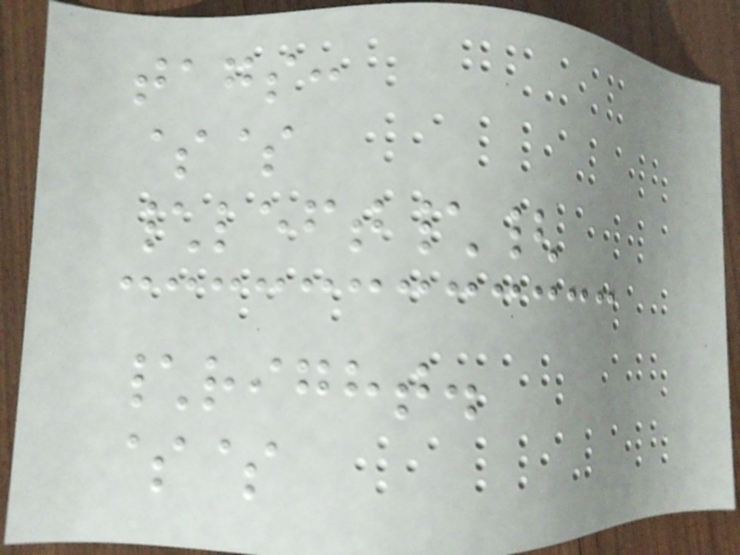tags:
$$
\left\{
\right.
$$
